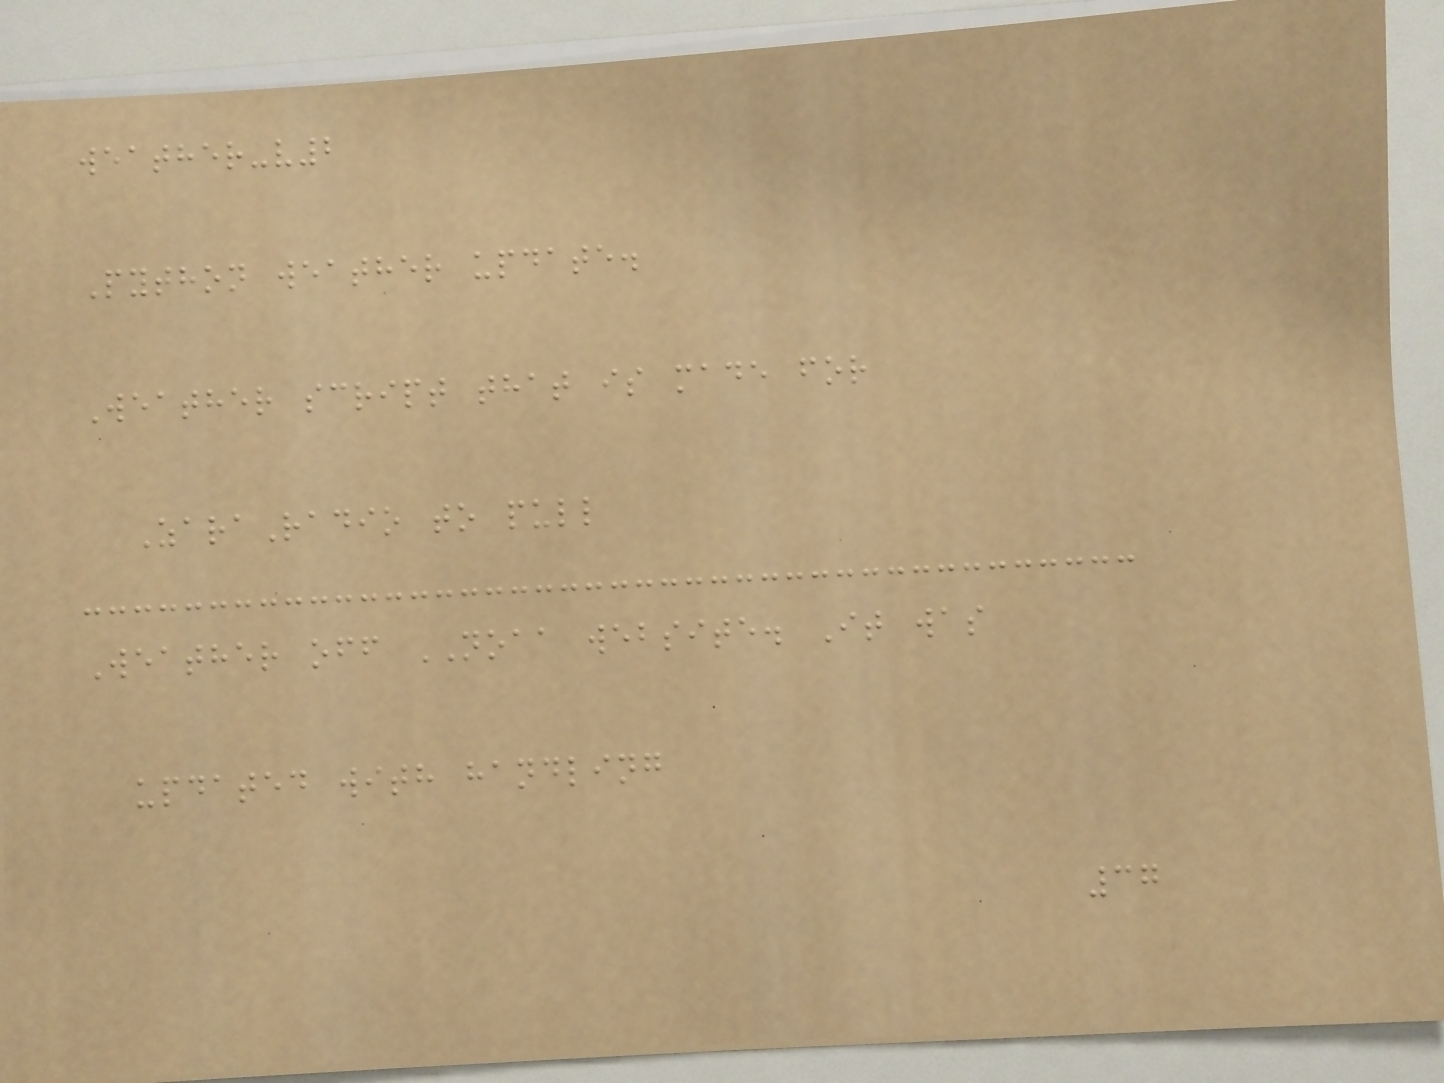weather-v2
Python weather update.
Weather script that is made for
ZaraRadio to pull
Weather off NOAA website. It was
updated with handling
37
